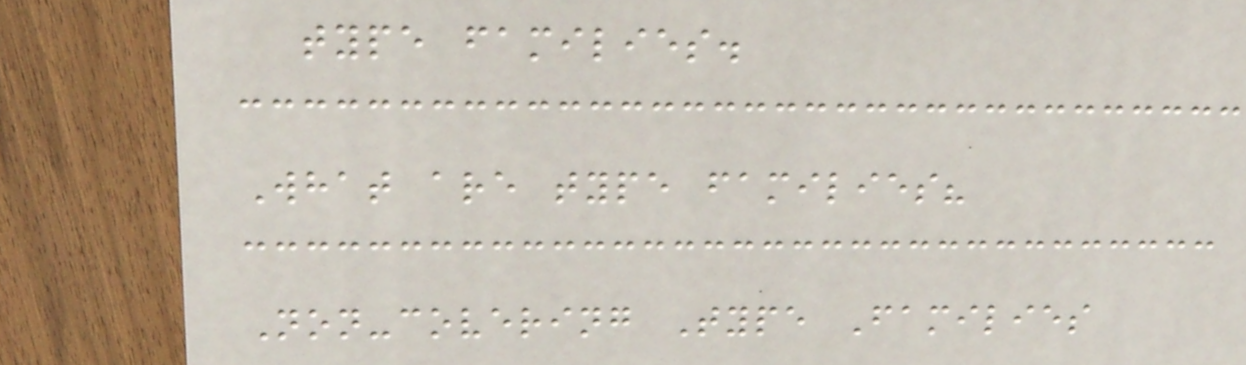type families.
What are type families?
Non-covering Type Families
